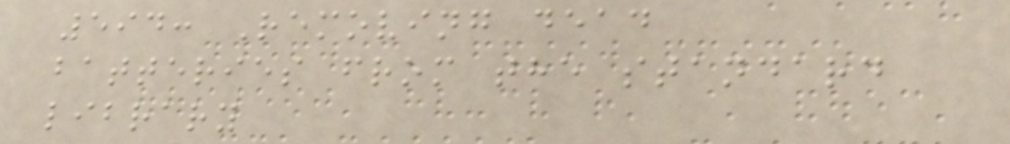594: Removing dead
batteries from the standard
library
